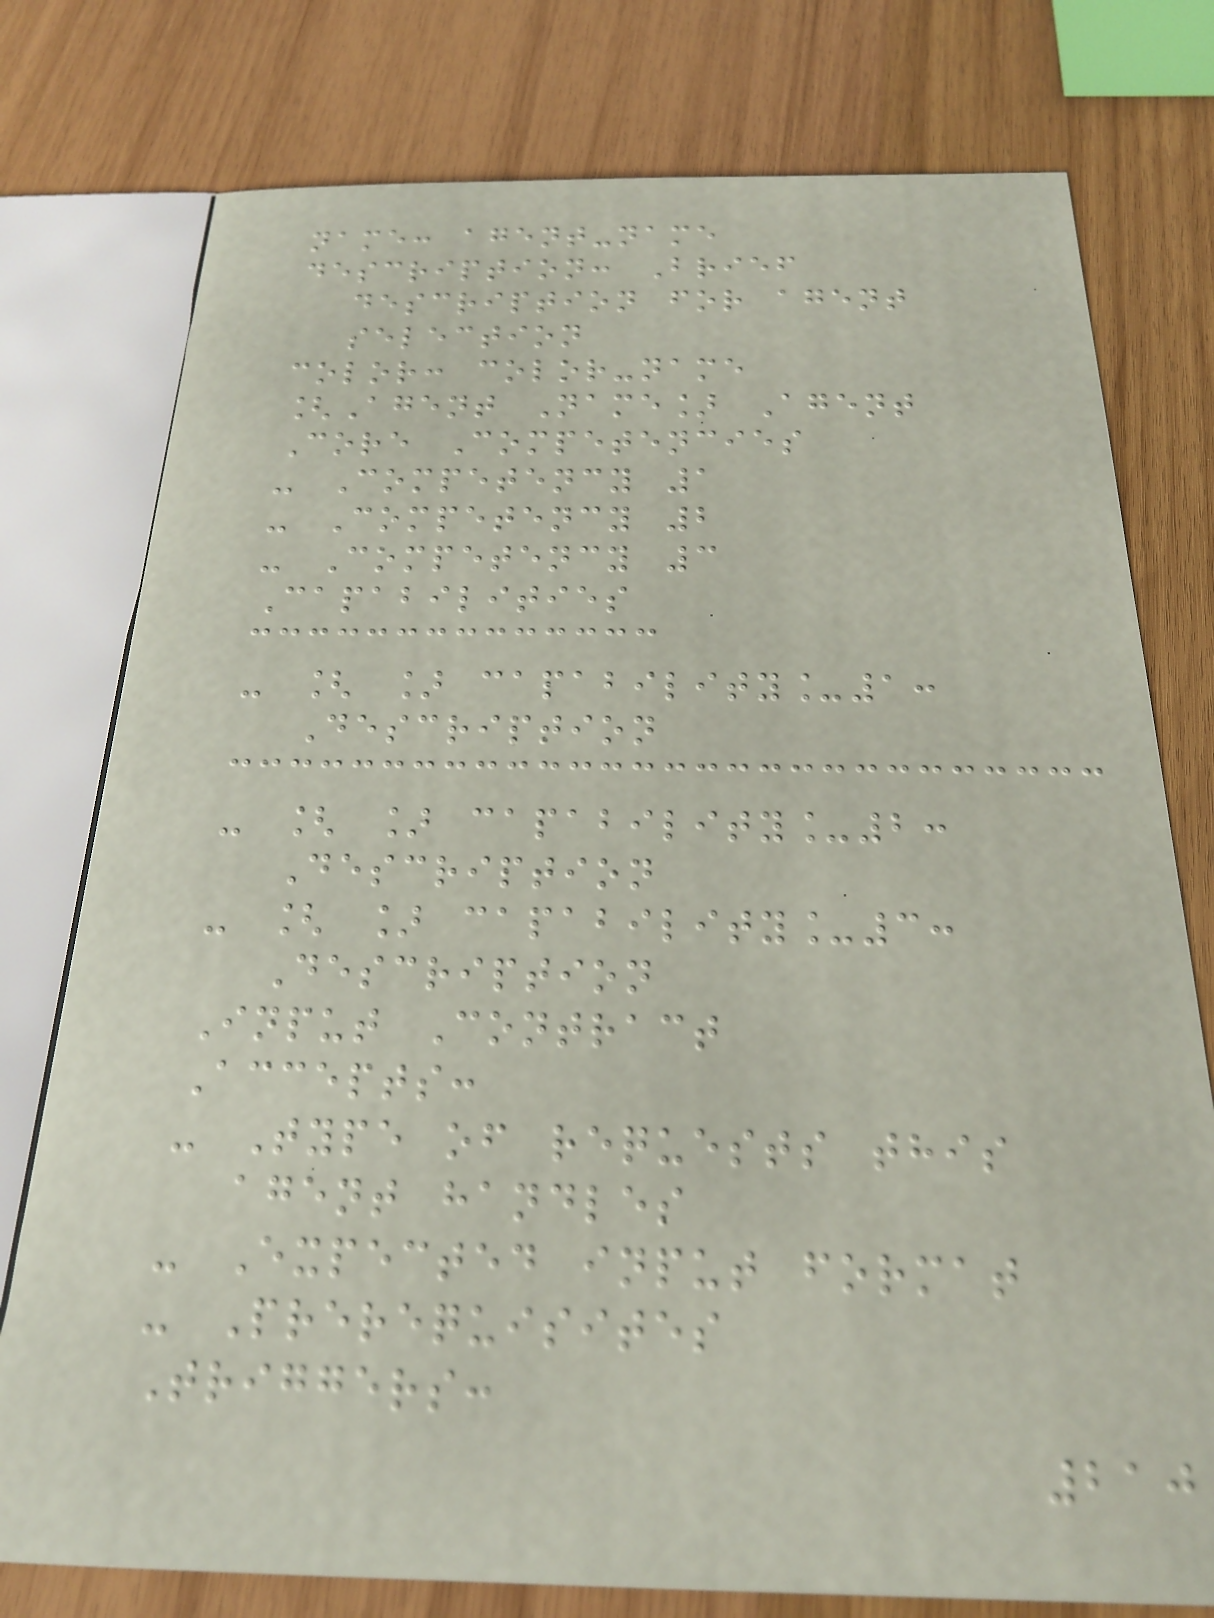name: agent-name
description: Brief
description for agent
selection
color: color-name
[Agent Name] Agent
Core Competencies
- Competency 1
- Competency 2
- Competency 3
Capabilities
- [ ] capability_1:
Description
- [ ] capability_2:
Description
- [ ] capability_3:
Description
Input Contract
Accepts:
- Type of requests this
agent handles
- Expected input format
- Prerequisites
Triggers:
210
